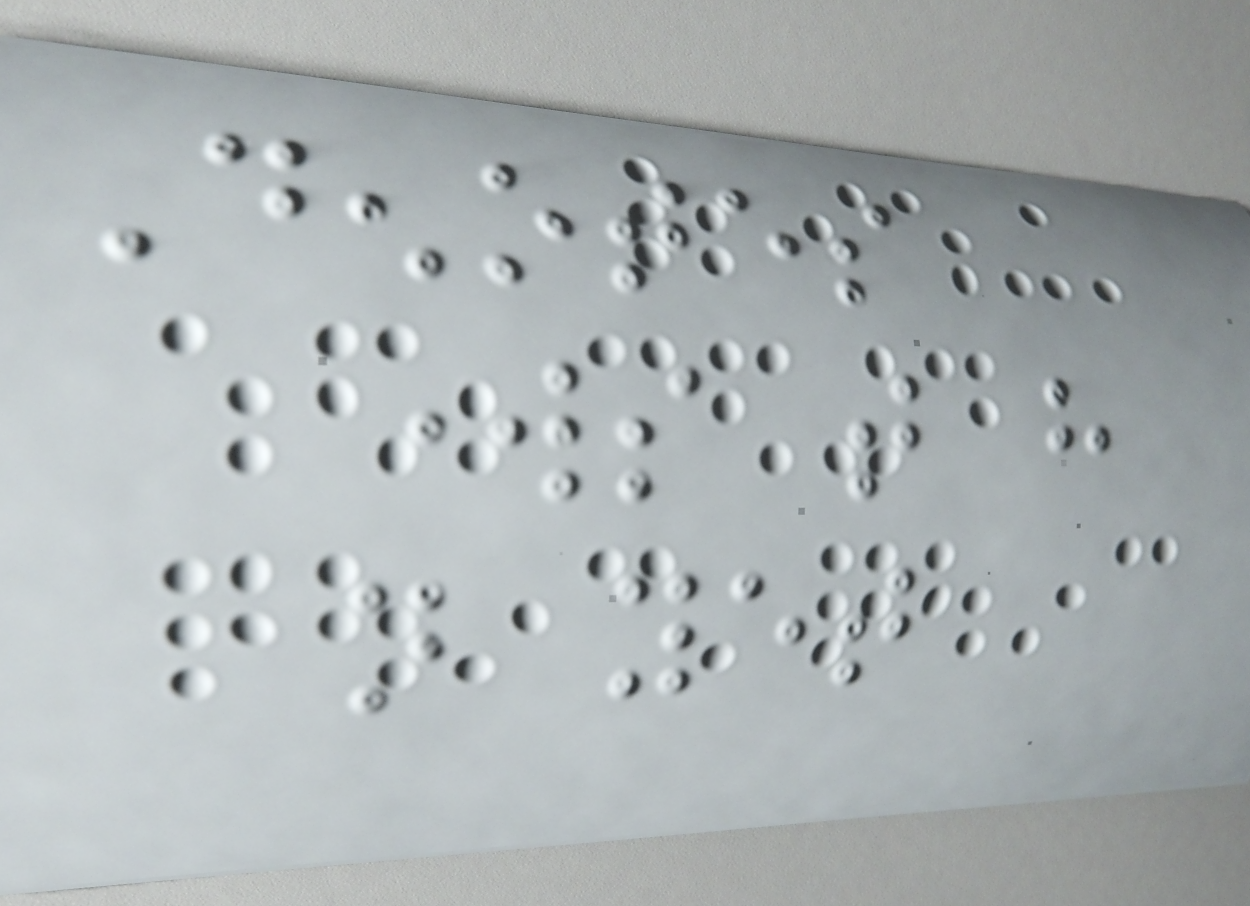Denotes
works that have
not yet
